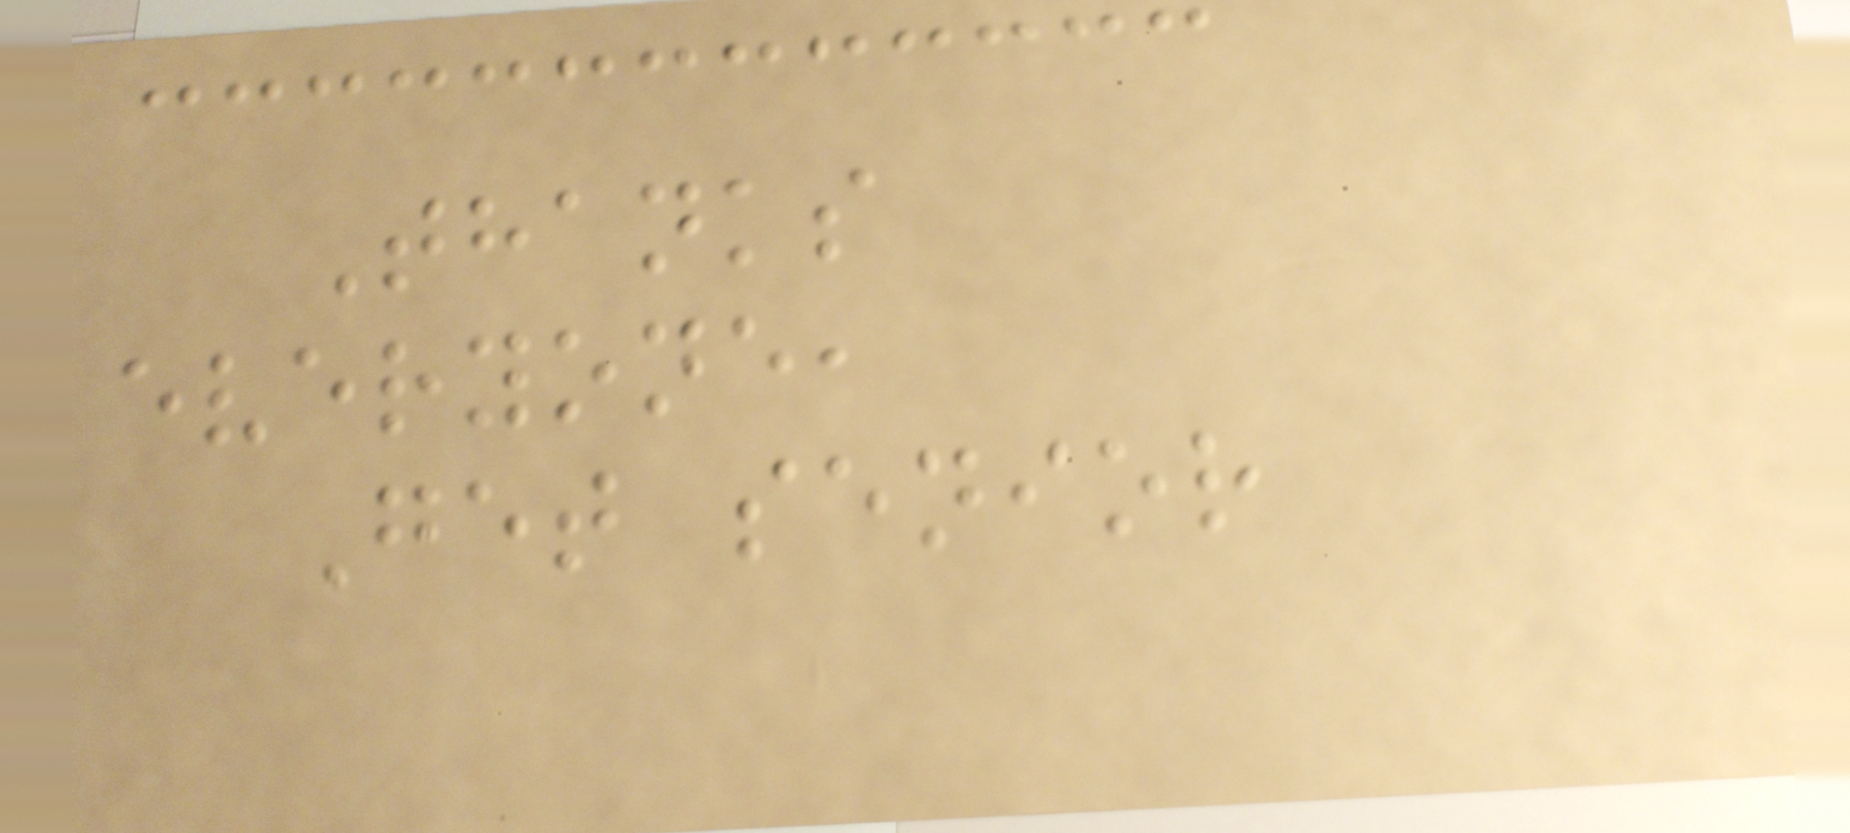Thanks
everyone,
Get senior
